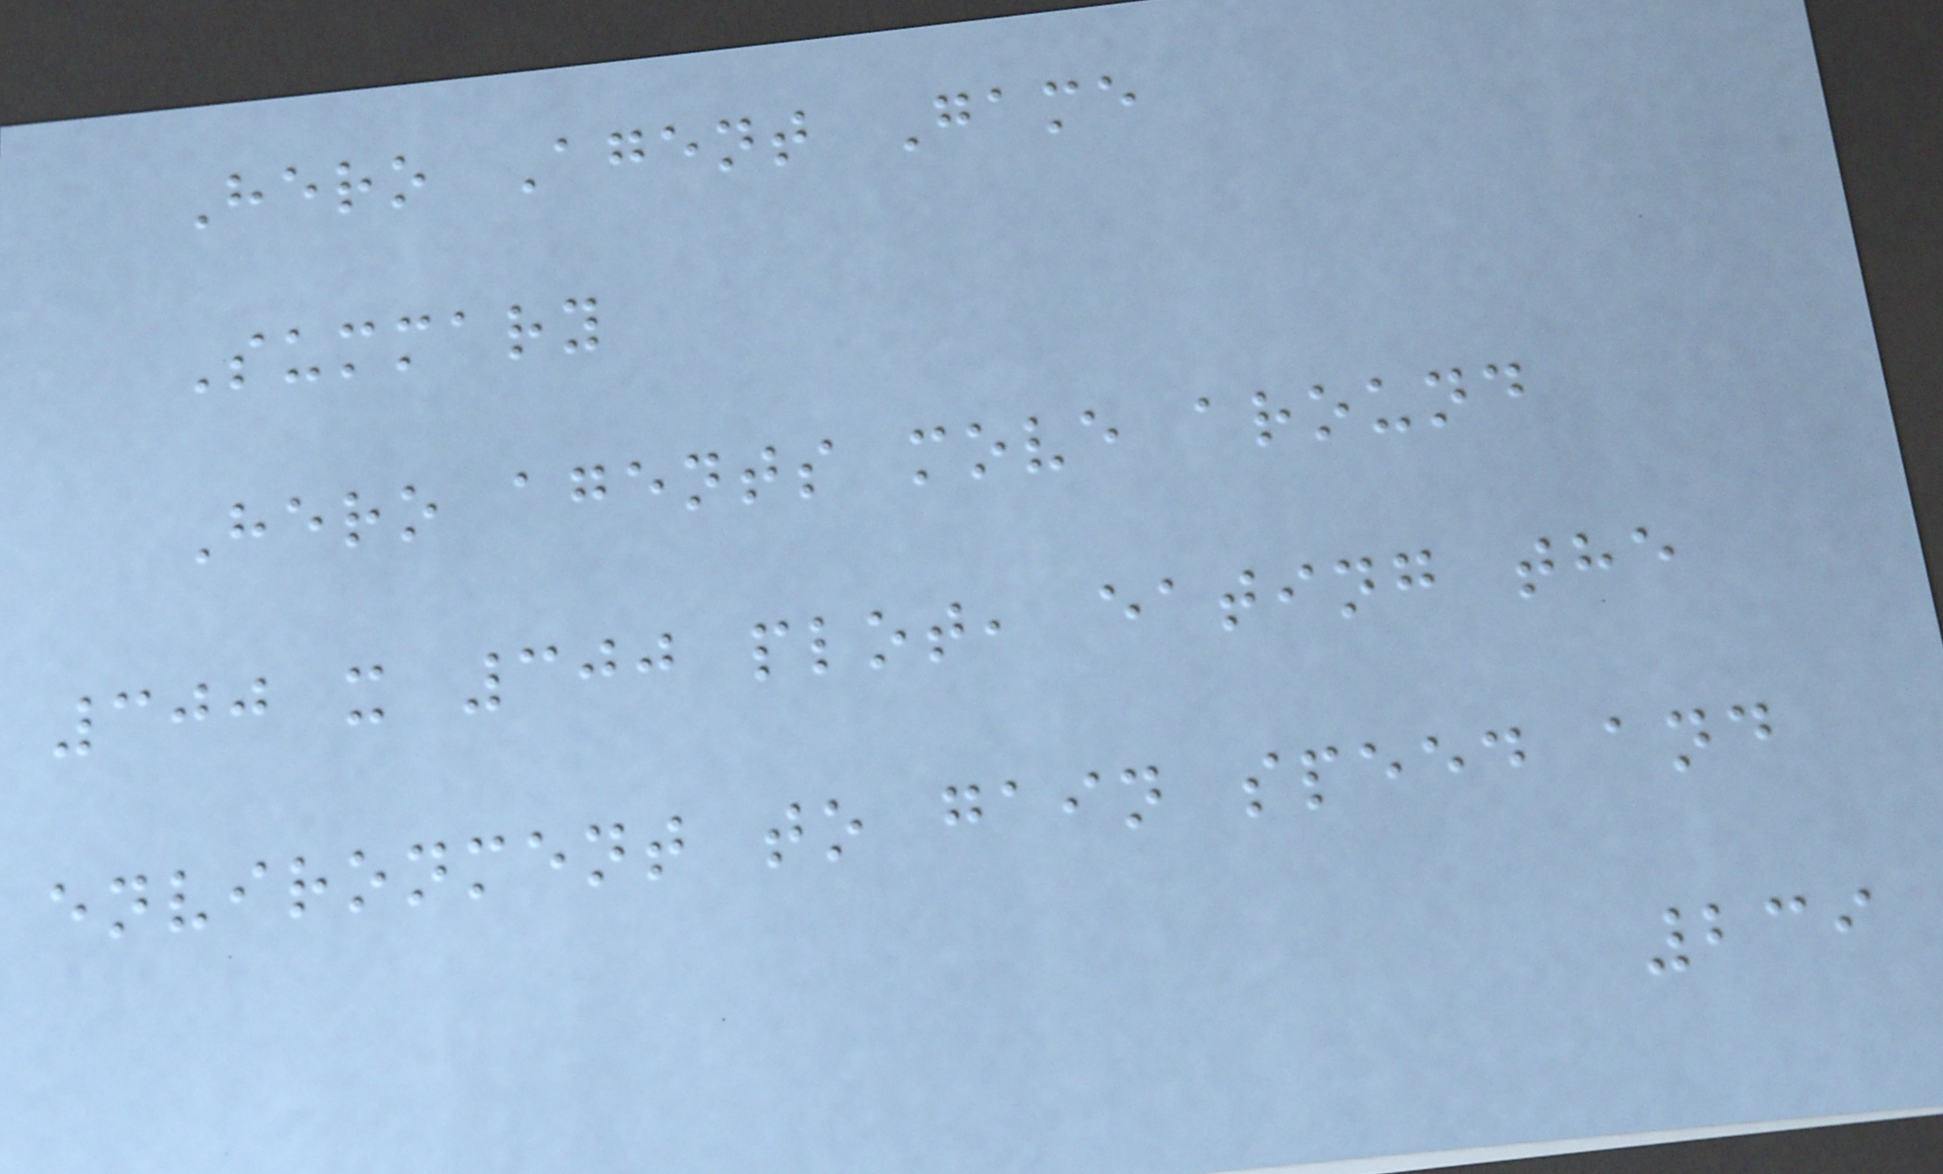Hero Agent Game
Summary
Hero agents move around
300 x 300 plot, eating the
environment to gain speed and
239
